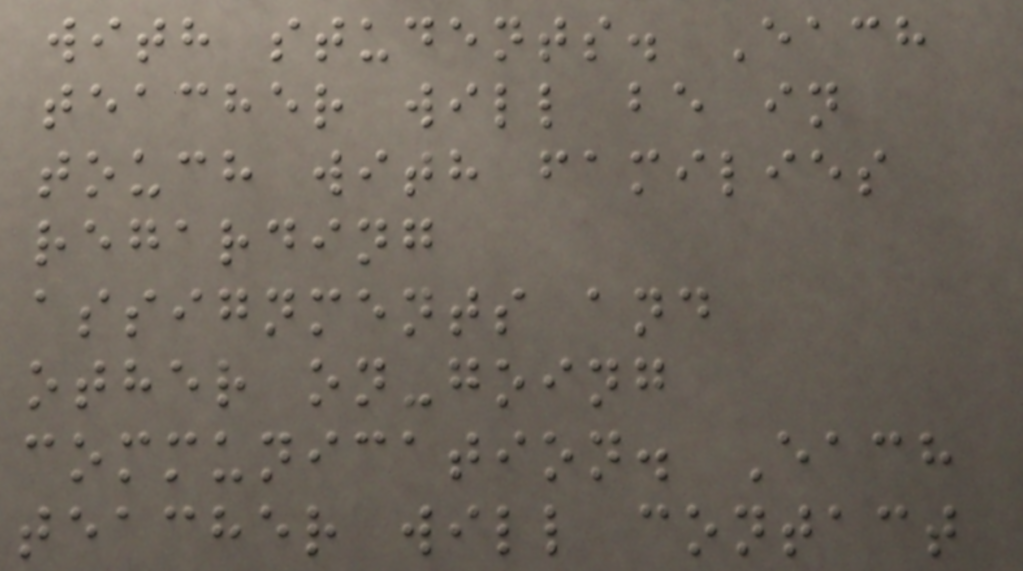with students. Each
teacher will be in
touch with families
regarding
assignments and
other on-going
communication. Each
teacher will contact
